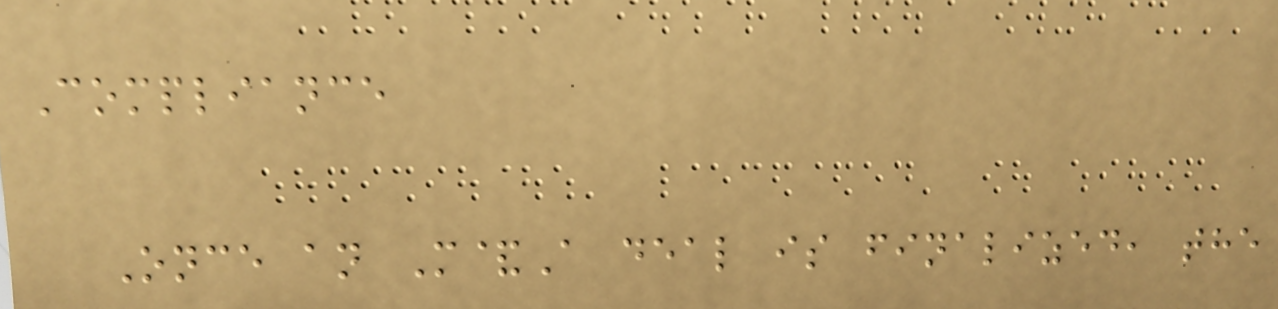Compliance
Once an M&A deal is finalized, the
